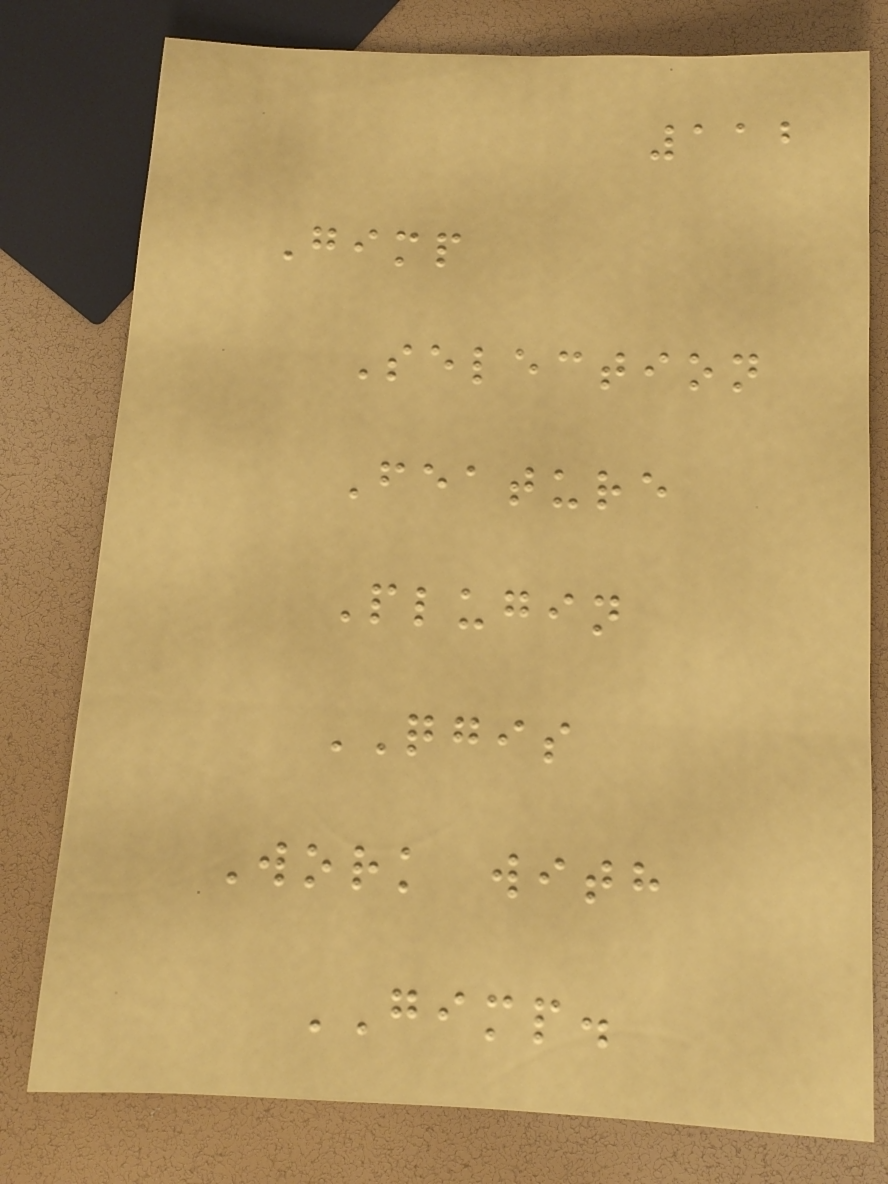112
Gimp
Selection
Feature
Plugin
QGIS
Work with
GIMP.
